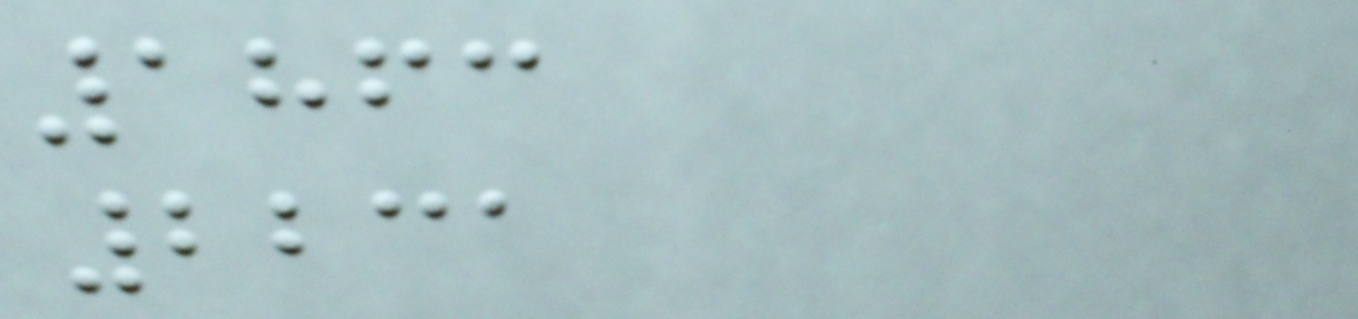1863
2231
